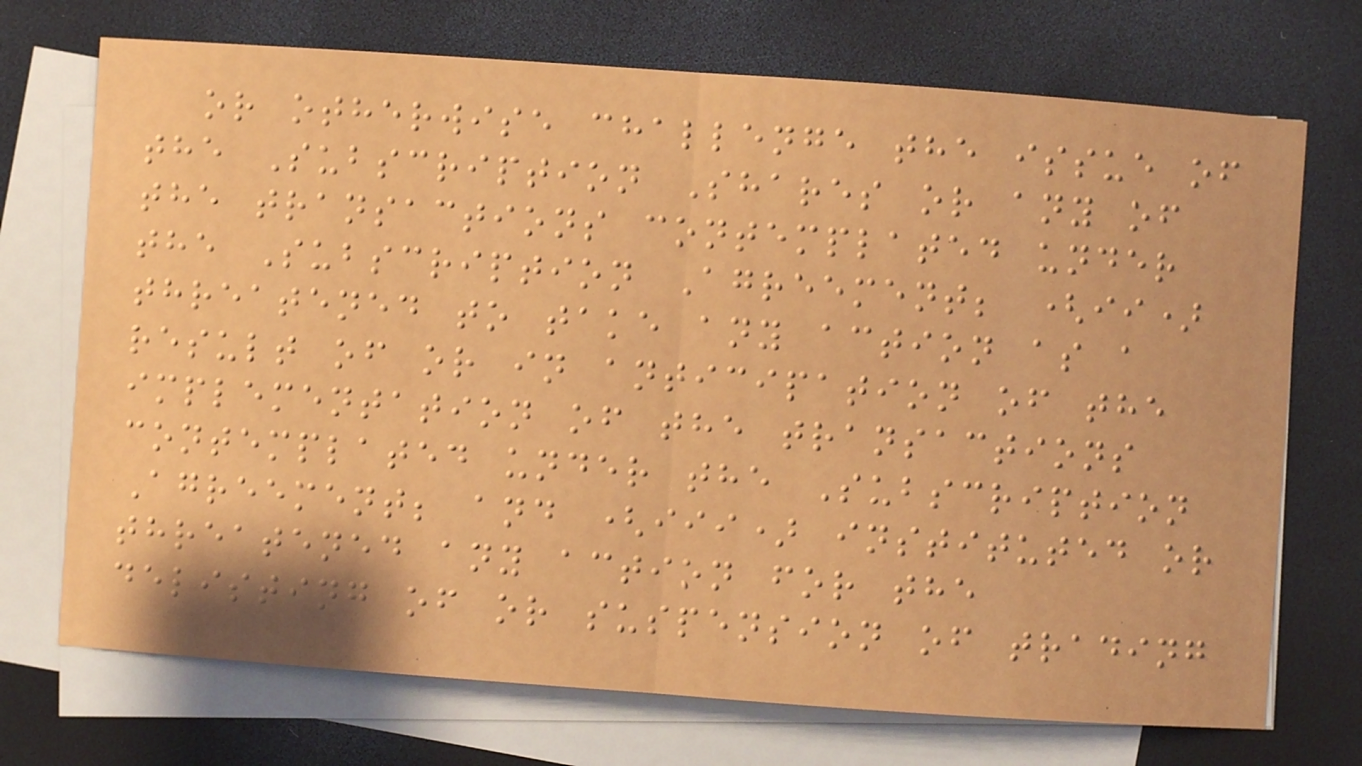or otherwise challenge the issue of
the Subscription Shares or any of
the transactions contemplated under
the Subscription Agreement; (ii)
threatened to take any action as a
result of or in anticipation of the
implementation of the transactions
contemplated under the Subscription
Agreement; and (iii) instituted or
threatened any action for the
delisting of or suspension of trading
